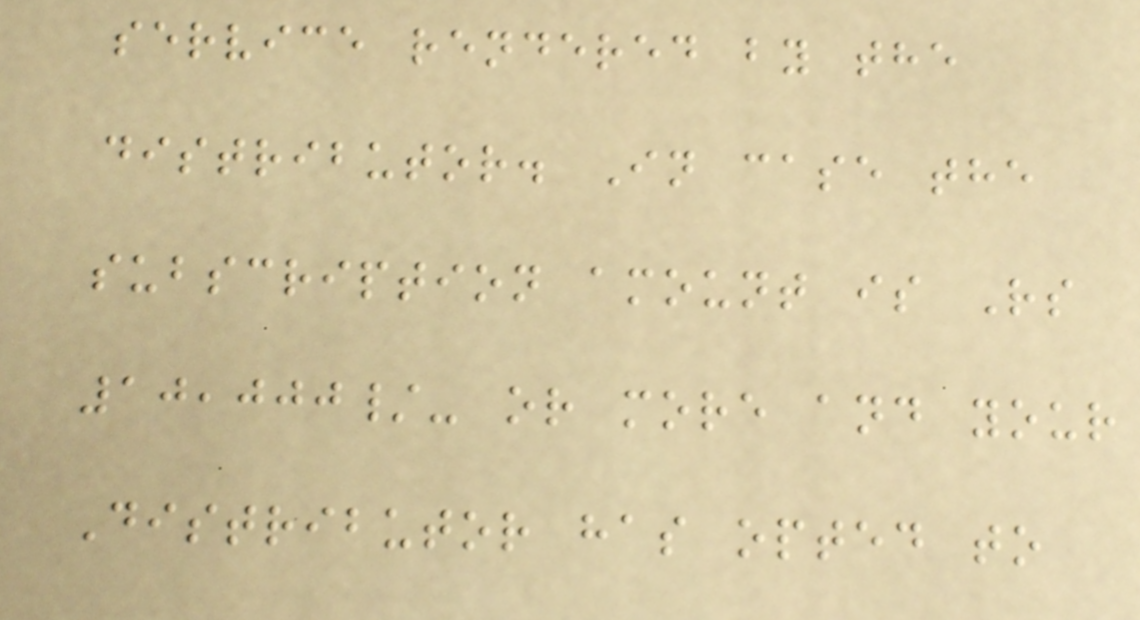service rendered by the
distributor. In case the
subscription amount is Rs
10,000/- or more and your
Distributor has opted to
